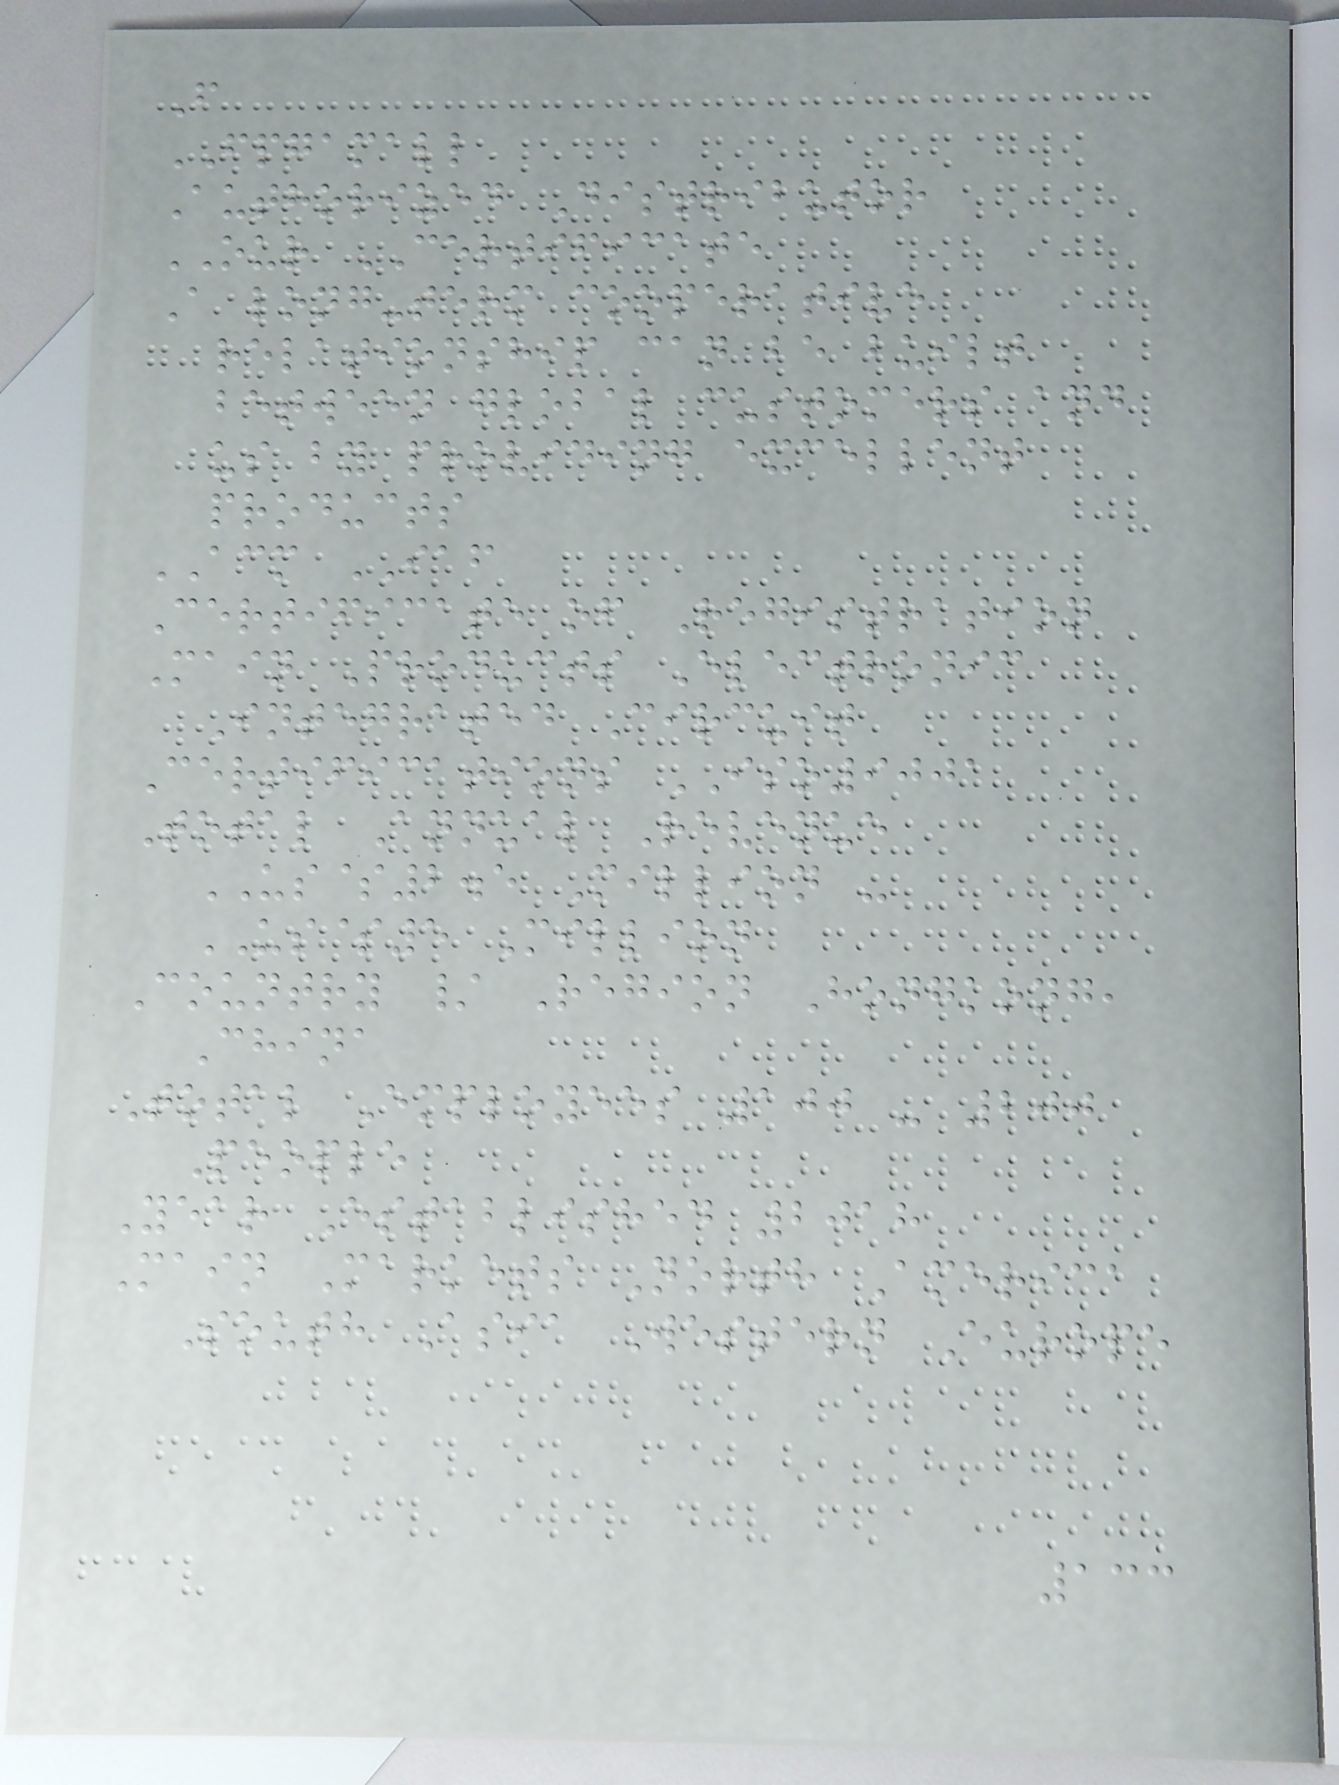F
FPGAMALL
Authorized Distributor
OUR CERTIFICATE
A long-term cooperative
relationship can be built
between global customers and
us by providing excellent
products
ACM IAF
Certificate of Registration
Main Products Electronic
Integrated Circuit
Certifications ISO9001
Total Annual Revenue
US$2.5 Million -
US$5 Million
Country / Region Hongkong,
China
Total Employees 100 - 200
People
Year Established 2018
Main Markets North America
South Asia Western Europe
133
